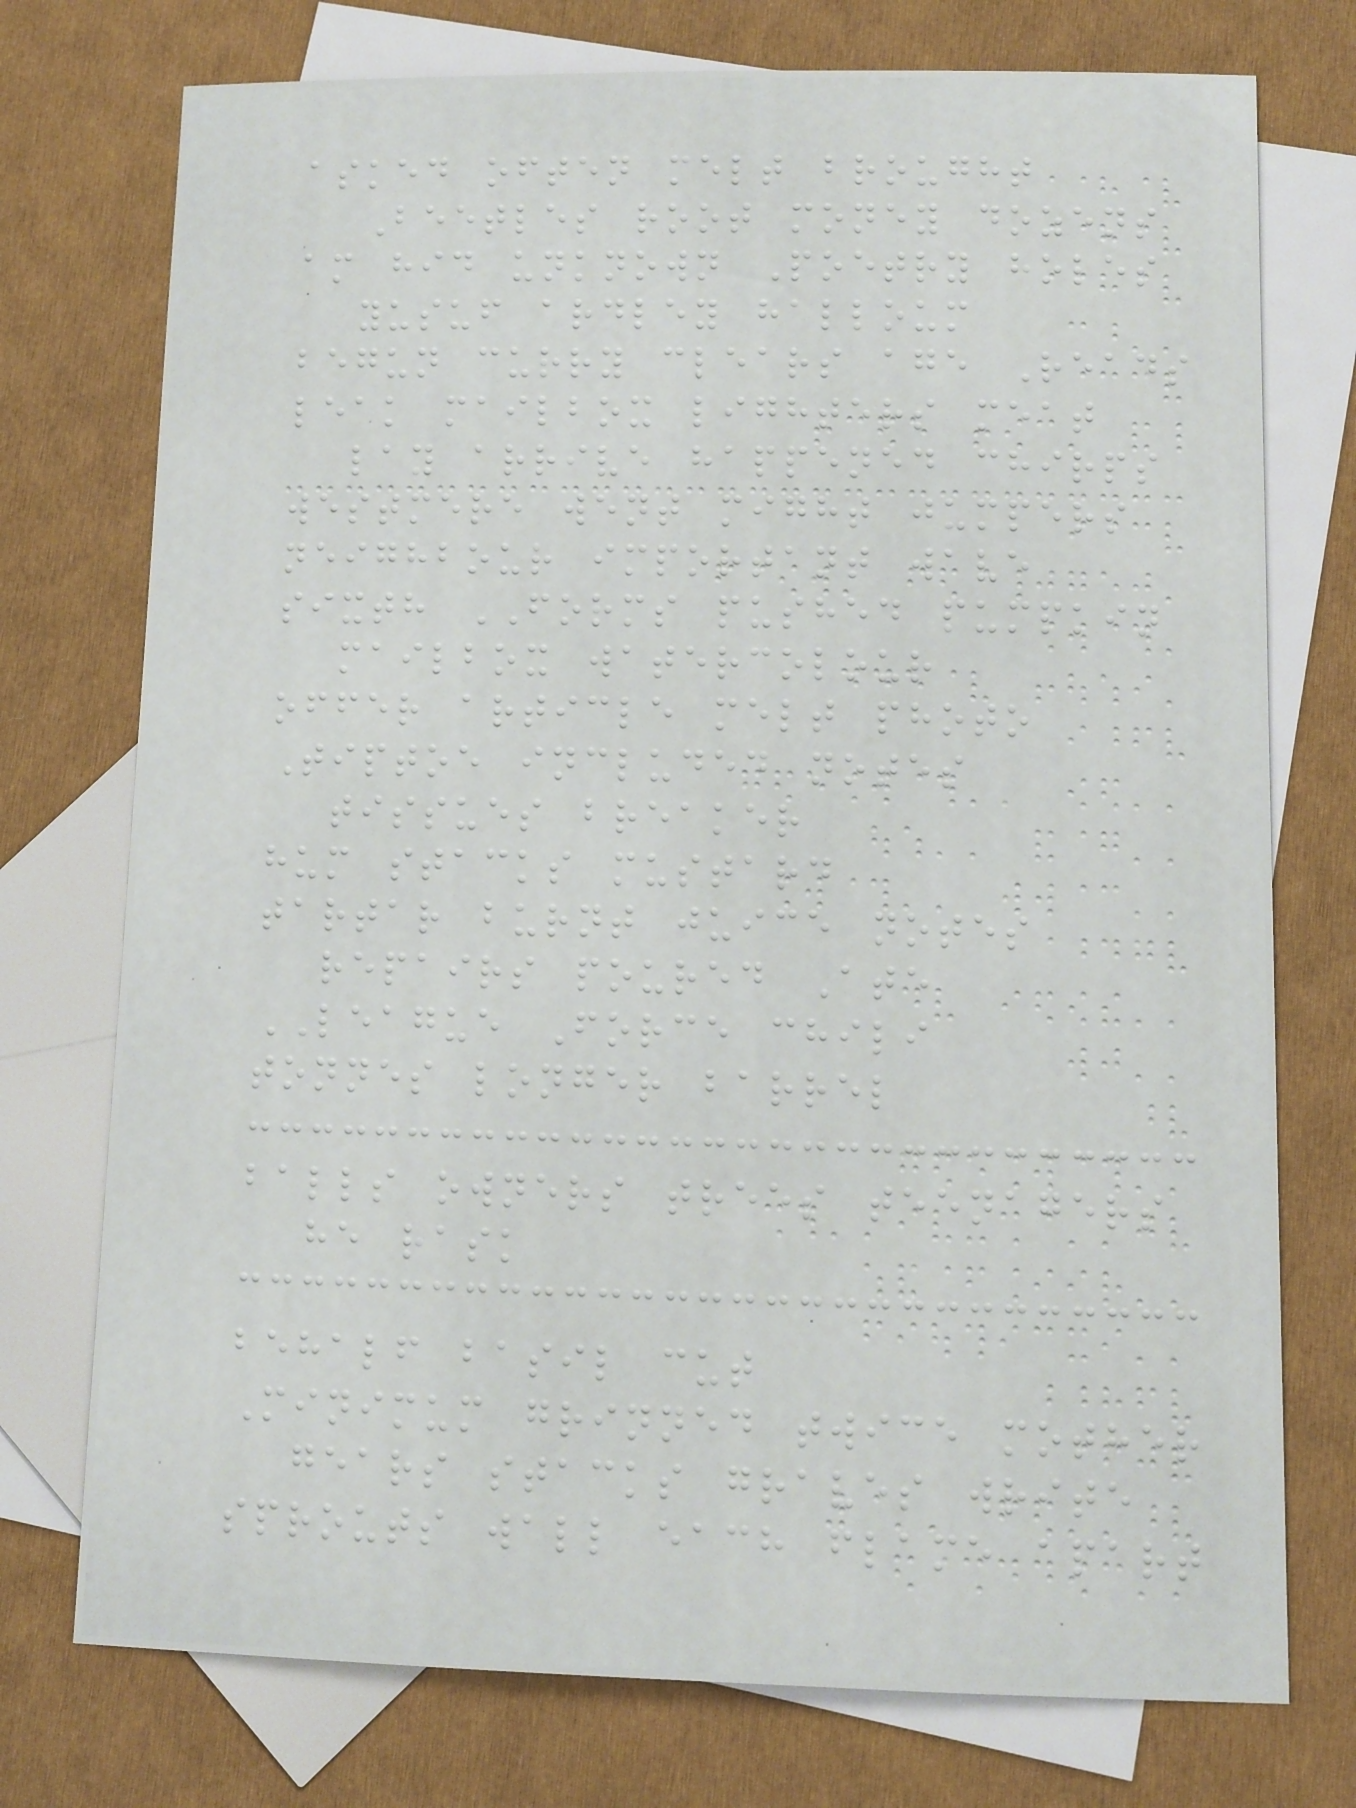asked often melt brought
Beetles root money dozens
am hid unknown Poetry holes
yusuf ardley halloum
begun curry clears age Reads
leak mailbox lighters meat
lay arrive happened chirps
westmere went might jumpers
neighbour important wave
sixth FORMS pushed pumpkin
mailbox watercolour
offer article melt photo
Tiptoe included notes
tissues breaker
hum stacks mustard
tartar burnt juice notes
repairs poured Ate
LEAGUE Force chili
tonnes longer barrel
balls owners trees teenagers
he rask
behalf basil cut
Minimum grinned twice mother
gears stacks graves write
sprouts wall each flame apart
